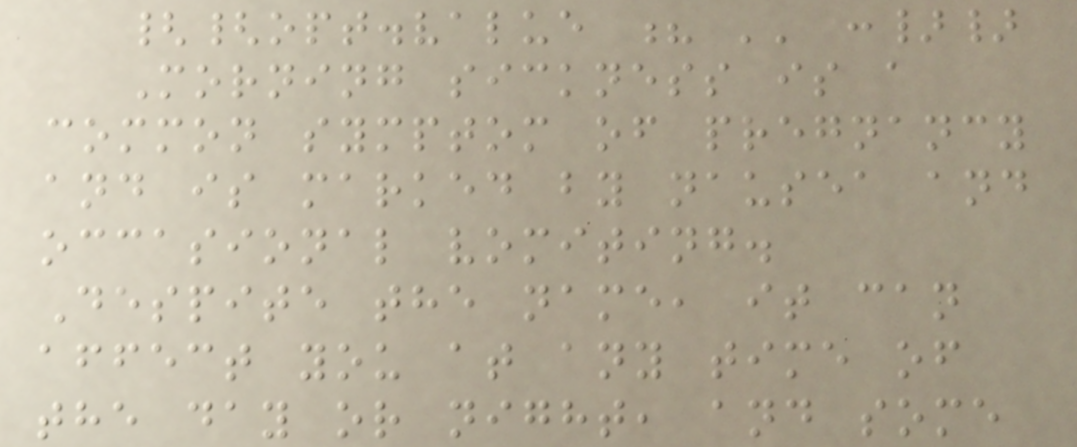{{opt.value ? '' :}}
Morning sickness is a
common symptom of pregnancy
and is marked by nausea and
occasional vomiting.
Despite the name, it can
affect you at any time of
the day or night, and some
